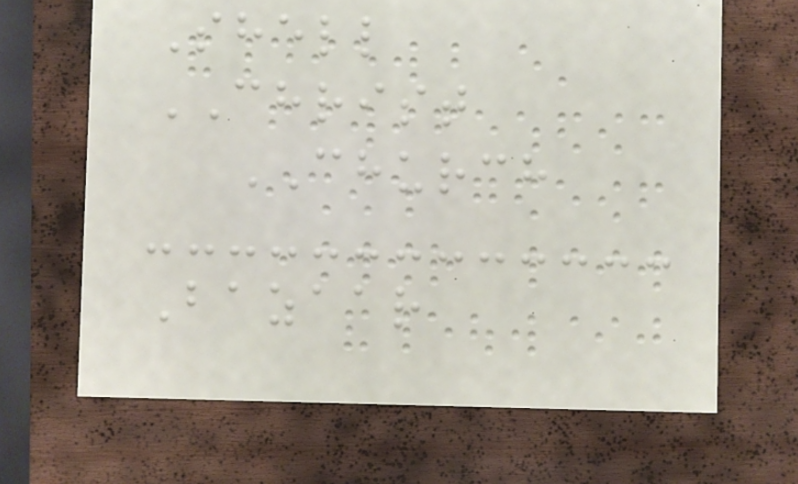Shell
CHRIST
CHURCH
Bazaar
